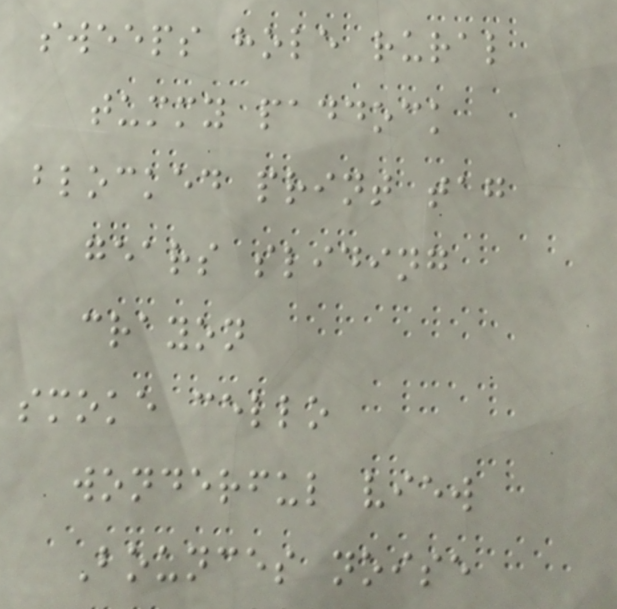sweeps hole rural
tummy paddock
blocked print tag
gears sliding
crayon
smoke cello
wonderful view
Bounces noise
